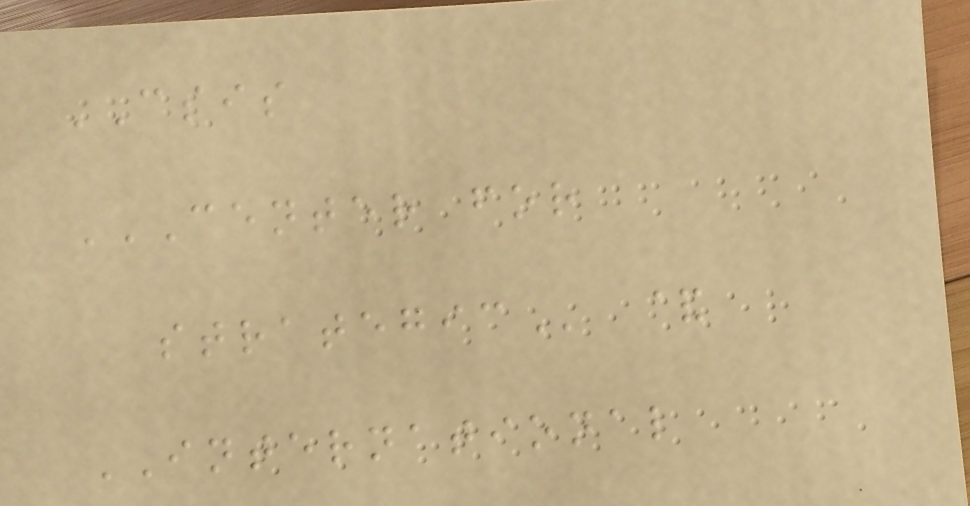CSIS
CENTER FOR
STRATEGIC &
INTERNATIONAL
